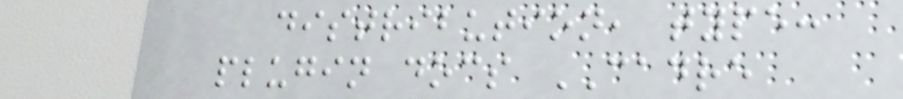distribution, type:
plugin docs CADRE
